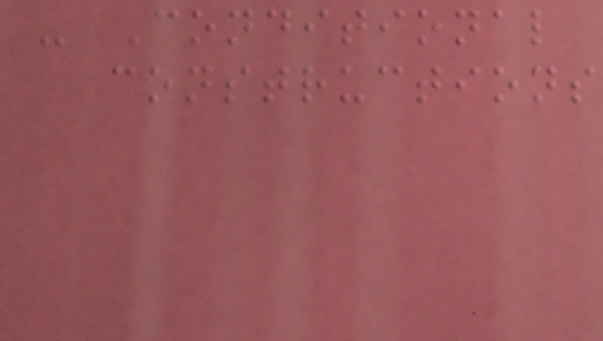- Conditional
constructions
